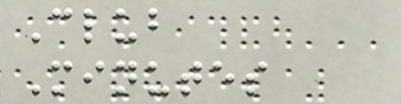Club
Minutes
